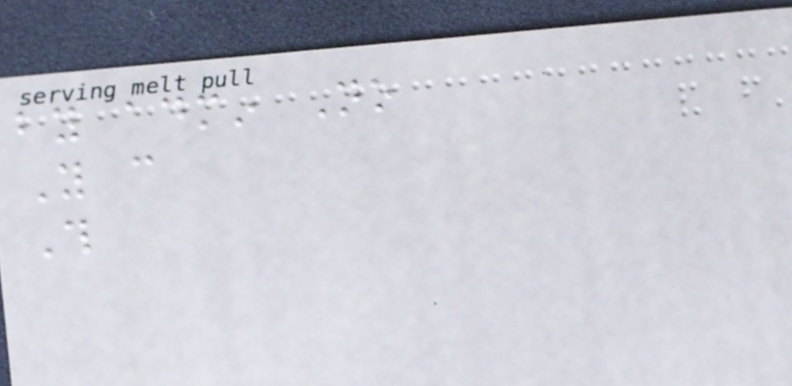by admin No
You can
This
